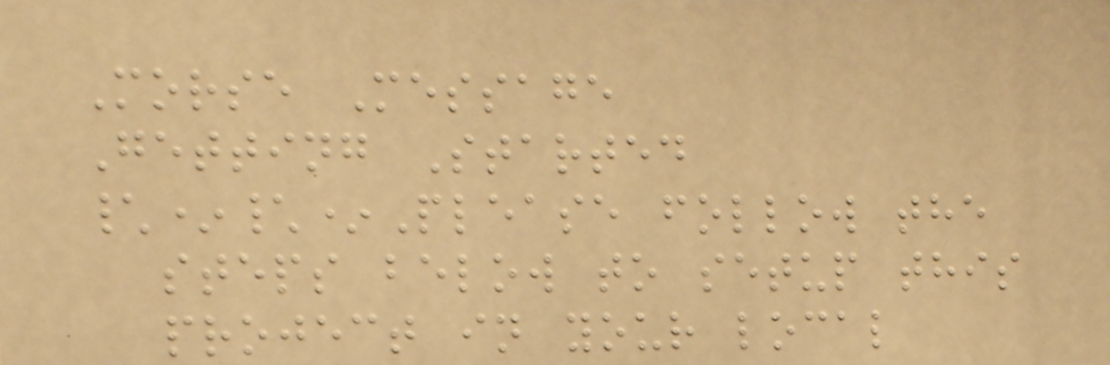Morse Message
Getting Started
\*\*Please follow the
steps below to setup this
project in your local
